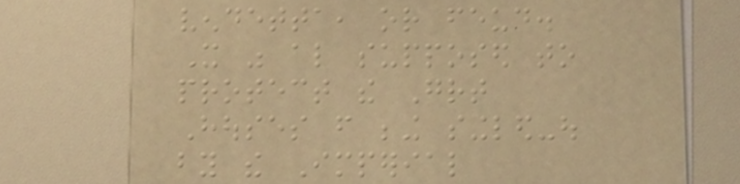vendetta, or feud.
It was also supposed to
protect the Great
Houses from being singled-out
by the Imperial
